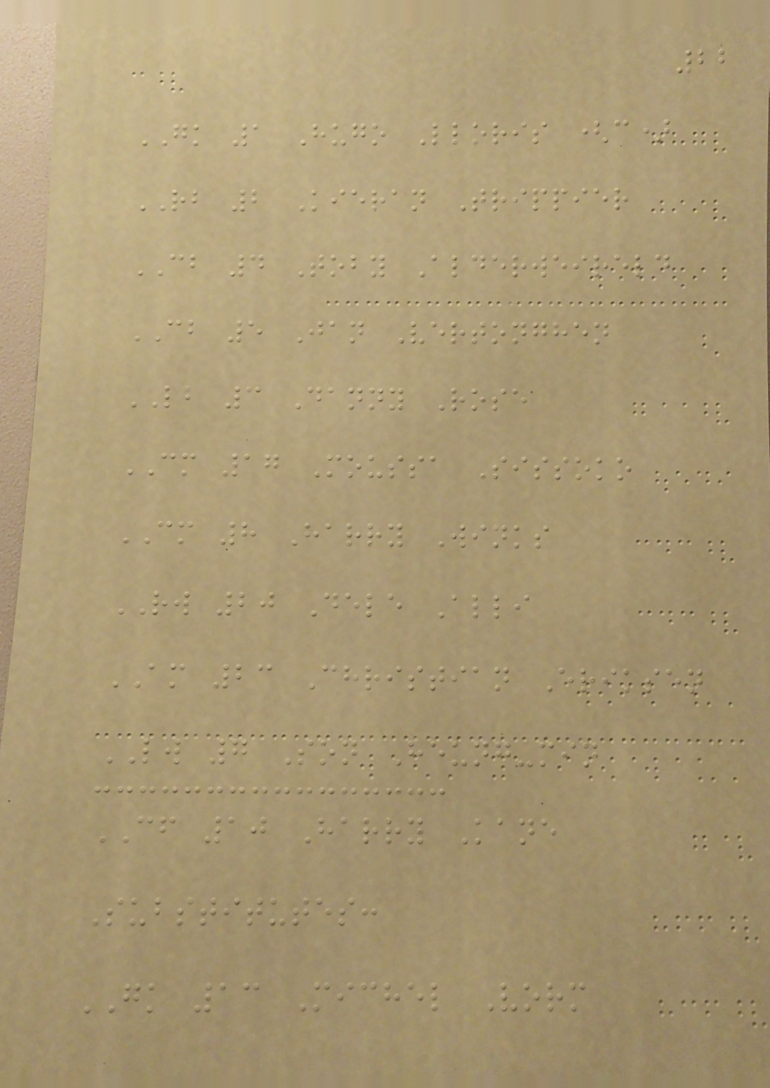22
GK 1 Hugo Lloris (c)
RB 2 Kieran Trippier
CB 4 Toby Alderweireld
CB 5 Jan Vertonghen
LB 3 Danny Rose
CM 17 Moussa Sissoko
CM 8 Harry Winks
RW 20 Dele Alli
AM 23 Christian Eriksen
LW 7 Son Heung-min
CF 10 Harry Kane
Substitutes:
GK 13 Michel Vorm
